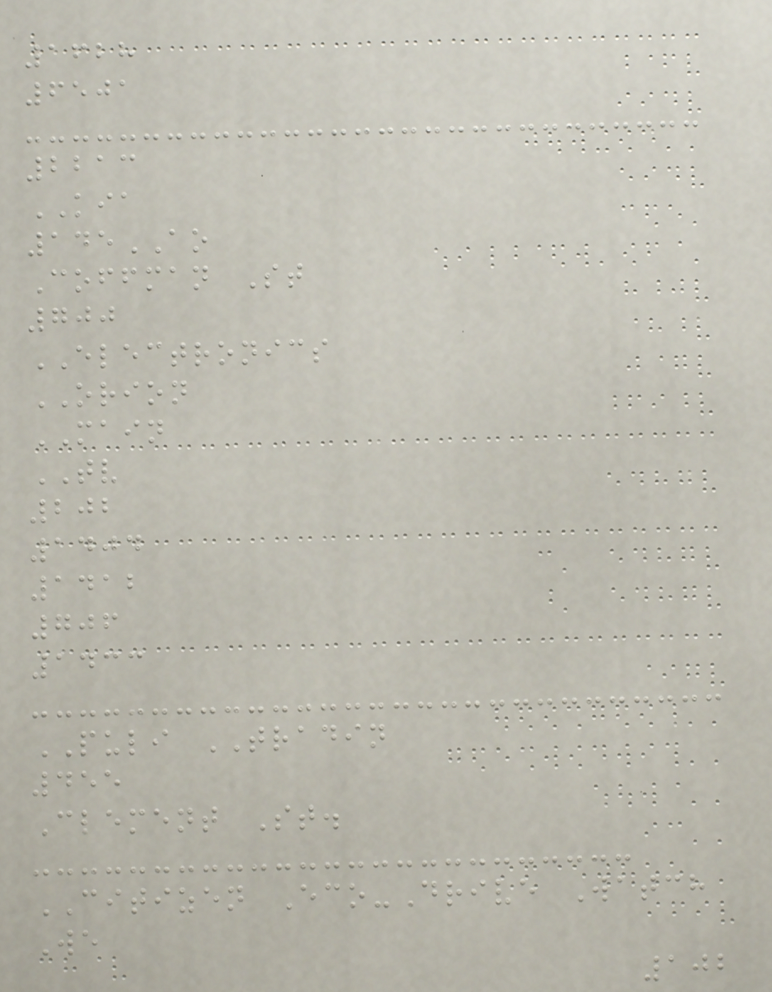1628
6501
2213
KIA
145AO
Coffman St
700
ELECTRONICS
ORION
MAIN
TV
202
1404
1412
706
1433
PULI TRADIN
455
Clement St.
CITIZEN Eco-Drive Watch
We
102
